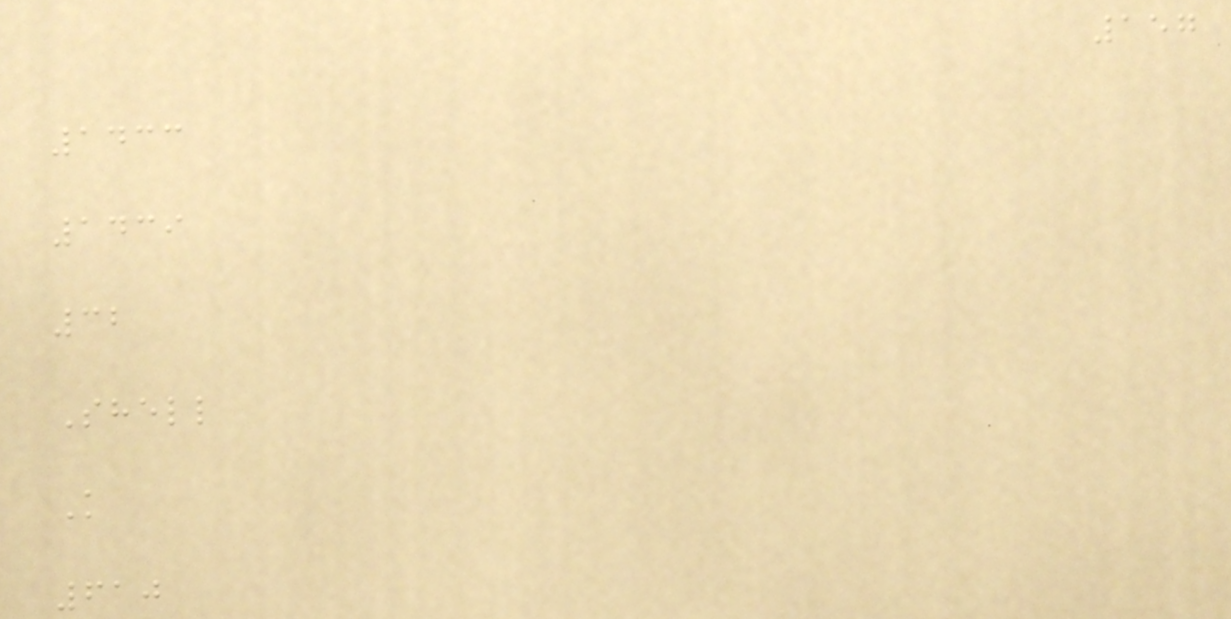157
1433
1439
32
Shell
K
610
